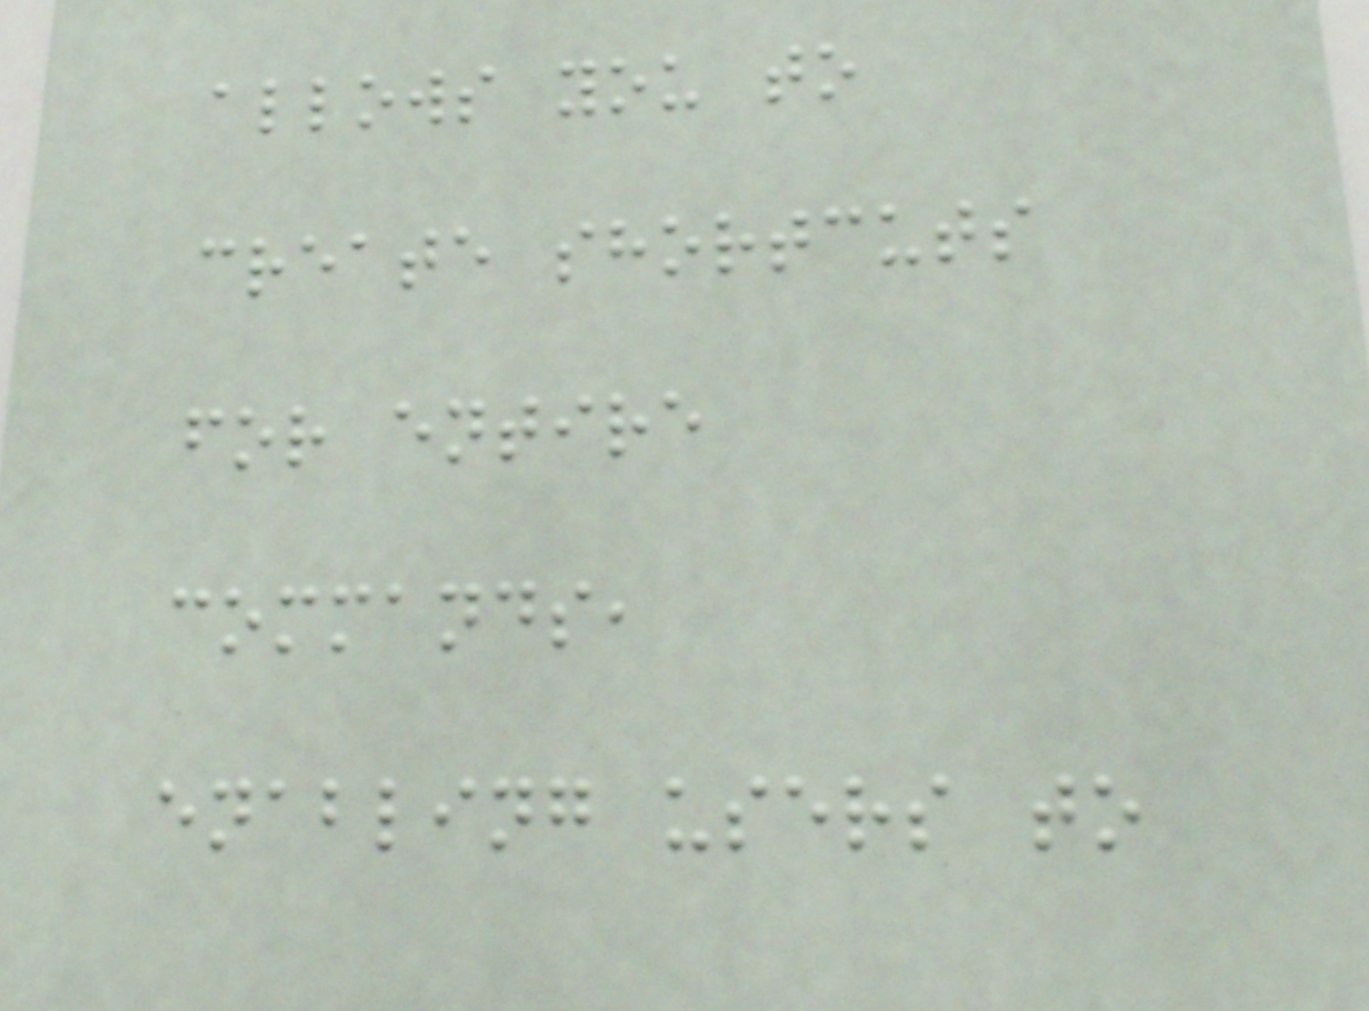allows you to
create shortcuts
for entire
commands,
enabling users to
